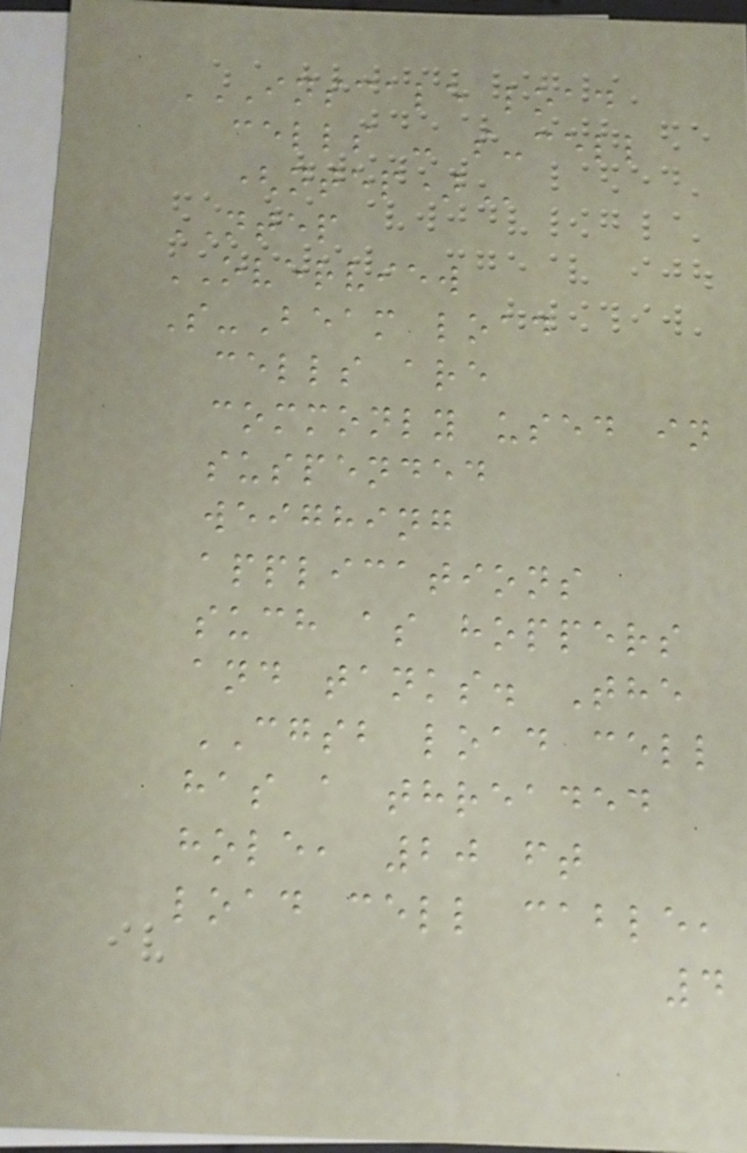INSCALE LOAD
CELLS - S-CELL
(NTEP)
NTEP
OVERVIEW
S-Beam load
cells are
commonly used in
suspended
weighing
applications
such as hoppers
and tanks. The
CGSB load cell
has a threaded
hole, 20 ft
load cell cable,
4
